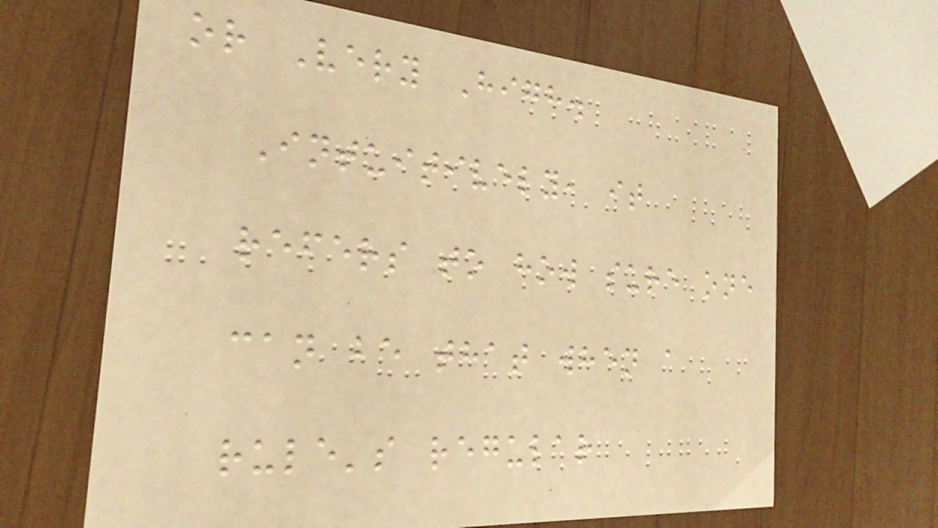or Very High.
Intuitively, it
refers to how sure one
can be that when a
rule's regular
